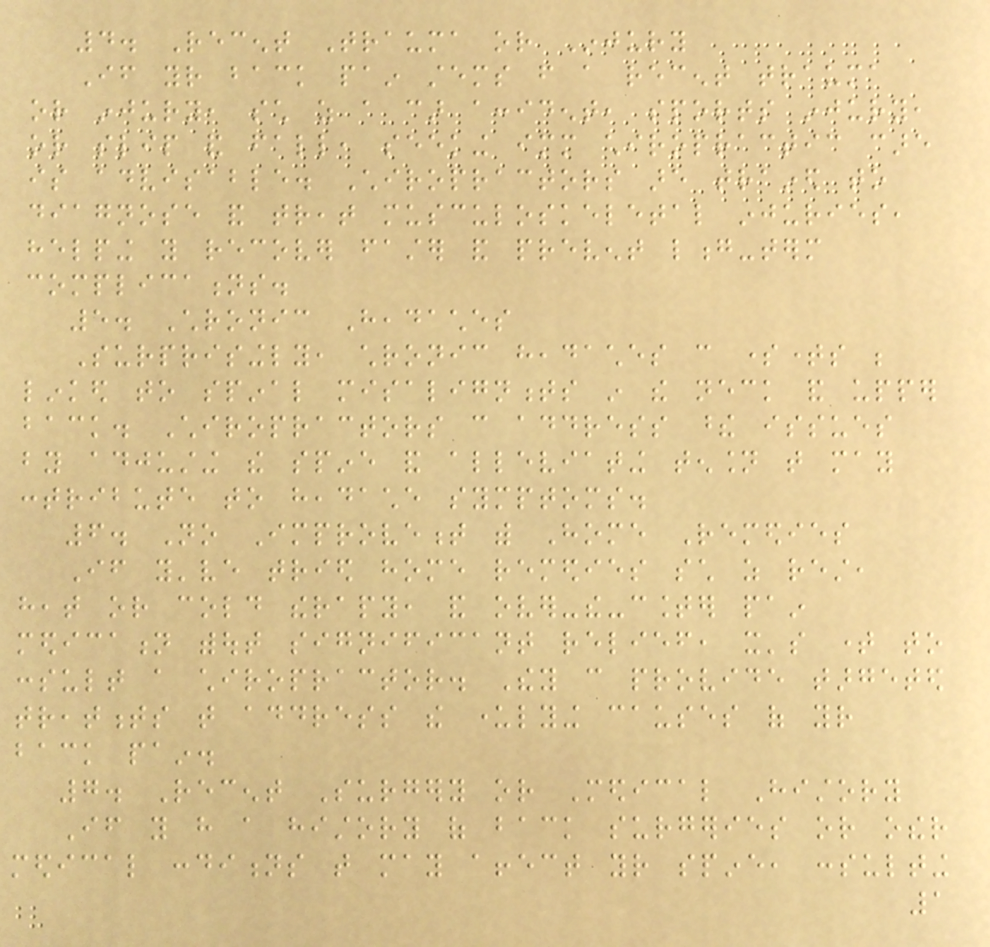4. Recent Trauma or Injury
If your back pain stems from a recent trauma
or injury, such as a car accident, sports injury,
or slip and fall, seeking immediate chiropractic care
is advisable. Chiropractors are trained to
diagnose and treat musculoskeletal injuries,
helping you recover faster and prevent long-term
complications.
5. Chronic Headaches
Surprisingly, chronic headaches can sometimes be
linked to spinal misalignments in the neck and upper
back. Chiropractors can address these issues
by adjusting the spine and alleviating tension that may
contribute to headache symptoms.
6. No Improvement with Home Remedies
If you've tried home remedies such as rest,
heat or cold therapy, and over-the-counter pain
medication without significant relief, it's time to
consult a chiropractor. They can provide targeted
treatments that address the underlying causes of your
back pain.
7. Recent Surgery or Medical History
If you have a history of back surgeries or other
medical conditions that may affect your spine, consulting
1
